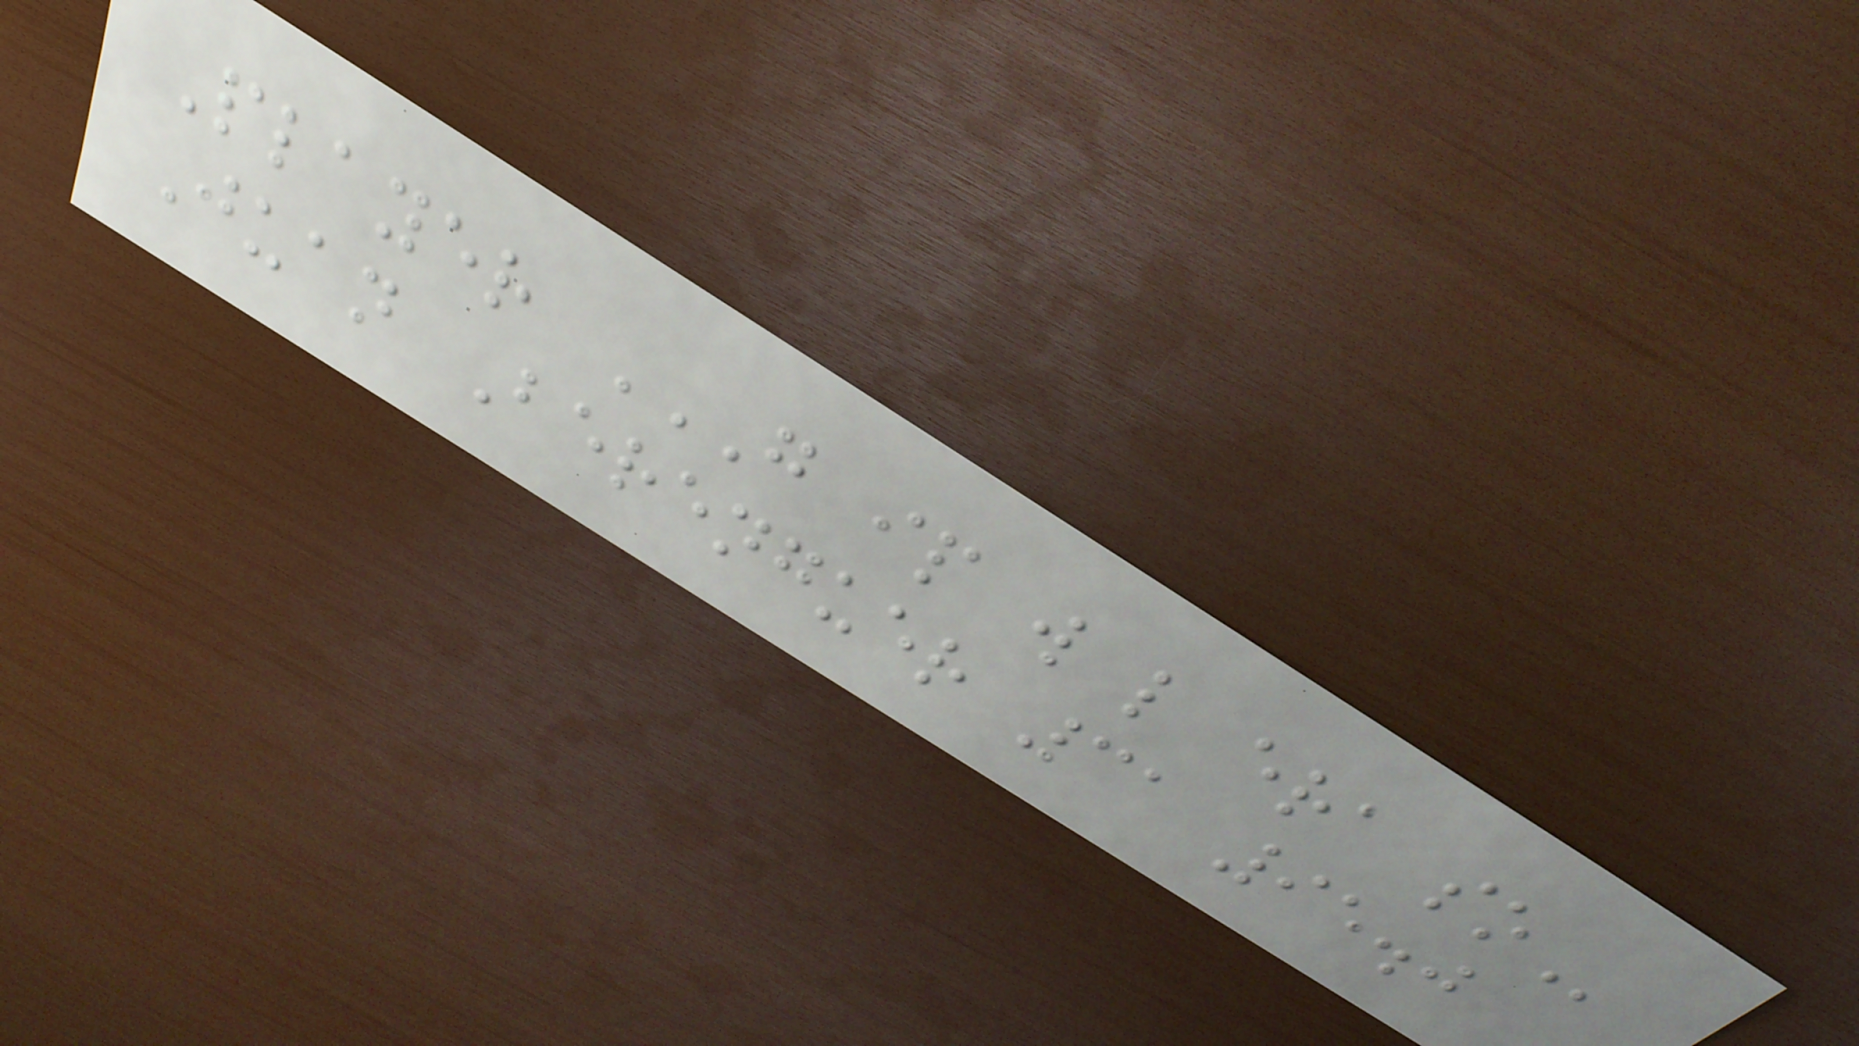Player G IP W L ERA SO
Juan Berenguer 31 95.0
